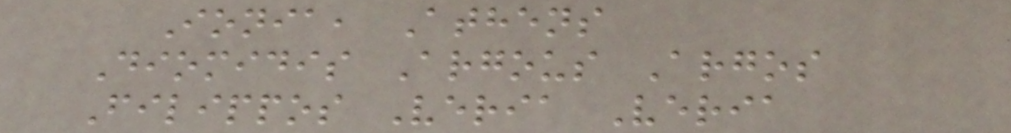Ionia, Athens
Diomidis Argous Argos
Filippos Veria Veria
